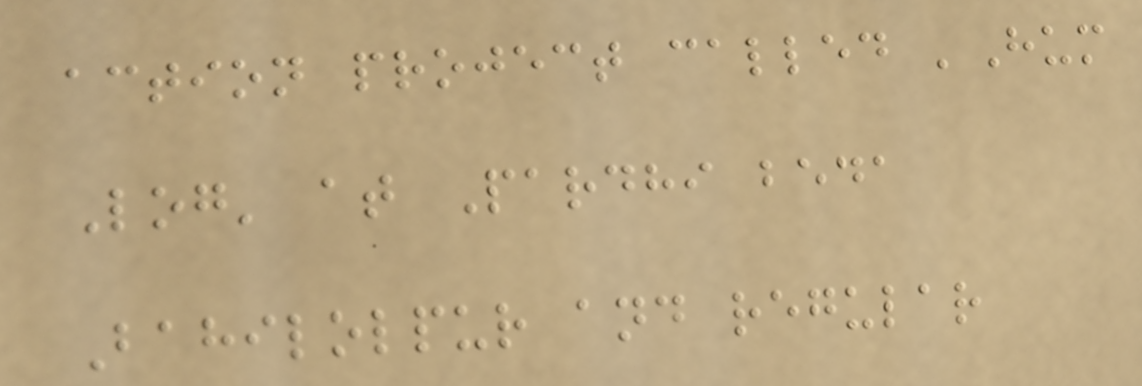action project called 'Hum
Log' at Pardhi beda
Bahilolpur and regular
